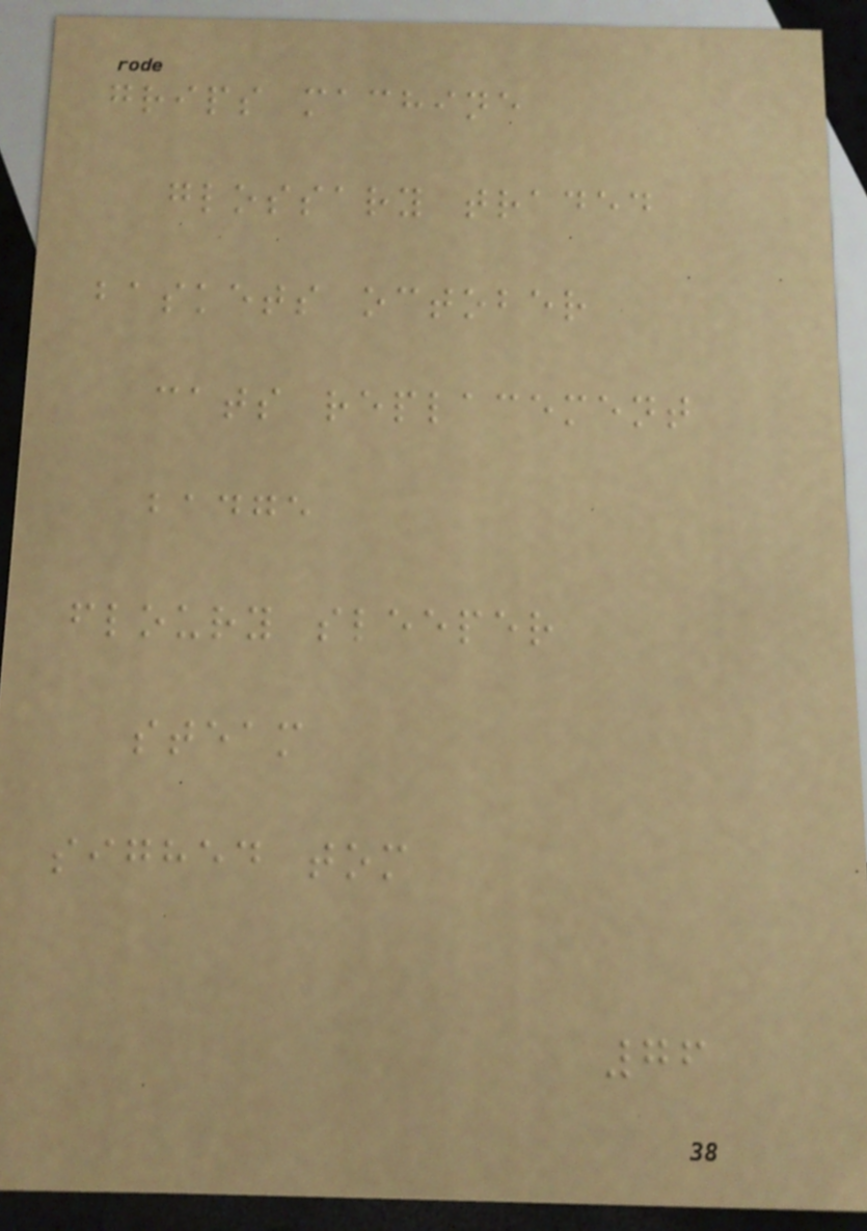grips machine
glossary traded
baskets october
cats replacement
badge
floury sleeper
steam
sighed tom
76
